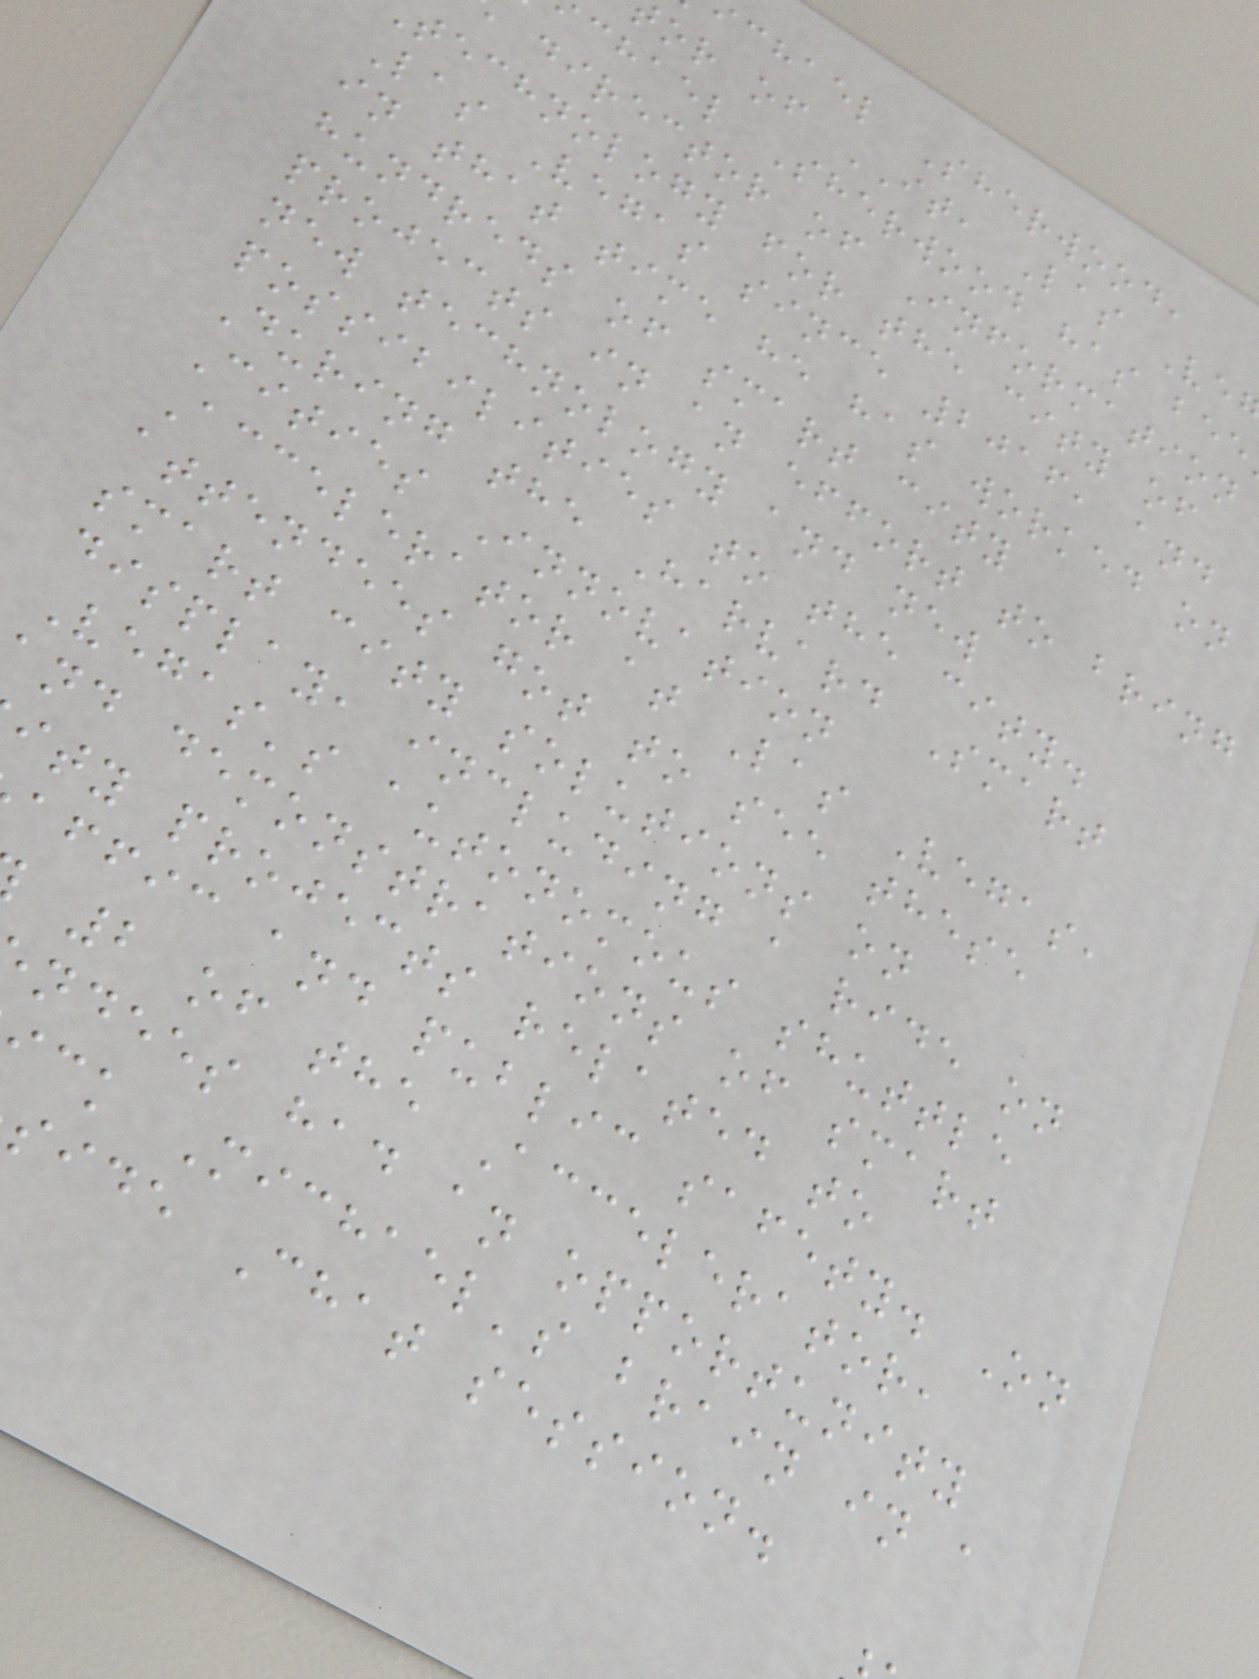chael Sherwood,
or of IT, Las Ve
chael Sherwood has bee
director of Information
technology for the city of
Las Vegas since 2016, and
in that time he has worked on
hundreds of smart city
projects in an effort to bring
new technology and new
possibilities to the city.
During the Harvard Smart
Cities Innovation
Accelerator at Las Vegas,
attendees got to see these
smart city solutions on
display, including a ride on
Vegas's autonomous shuttle
nd demonstrations of smart
ity projects related to
affic and public safety. On
2 of the Accelerator,
ndees had an opportunity
ck Michael's brain in a
side Chat session.
